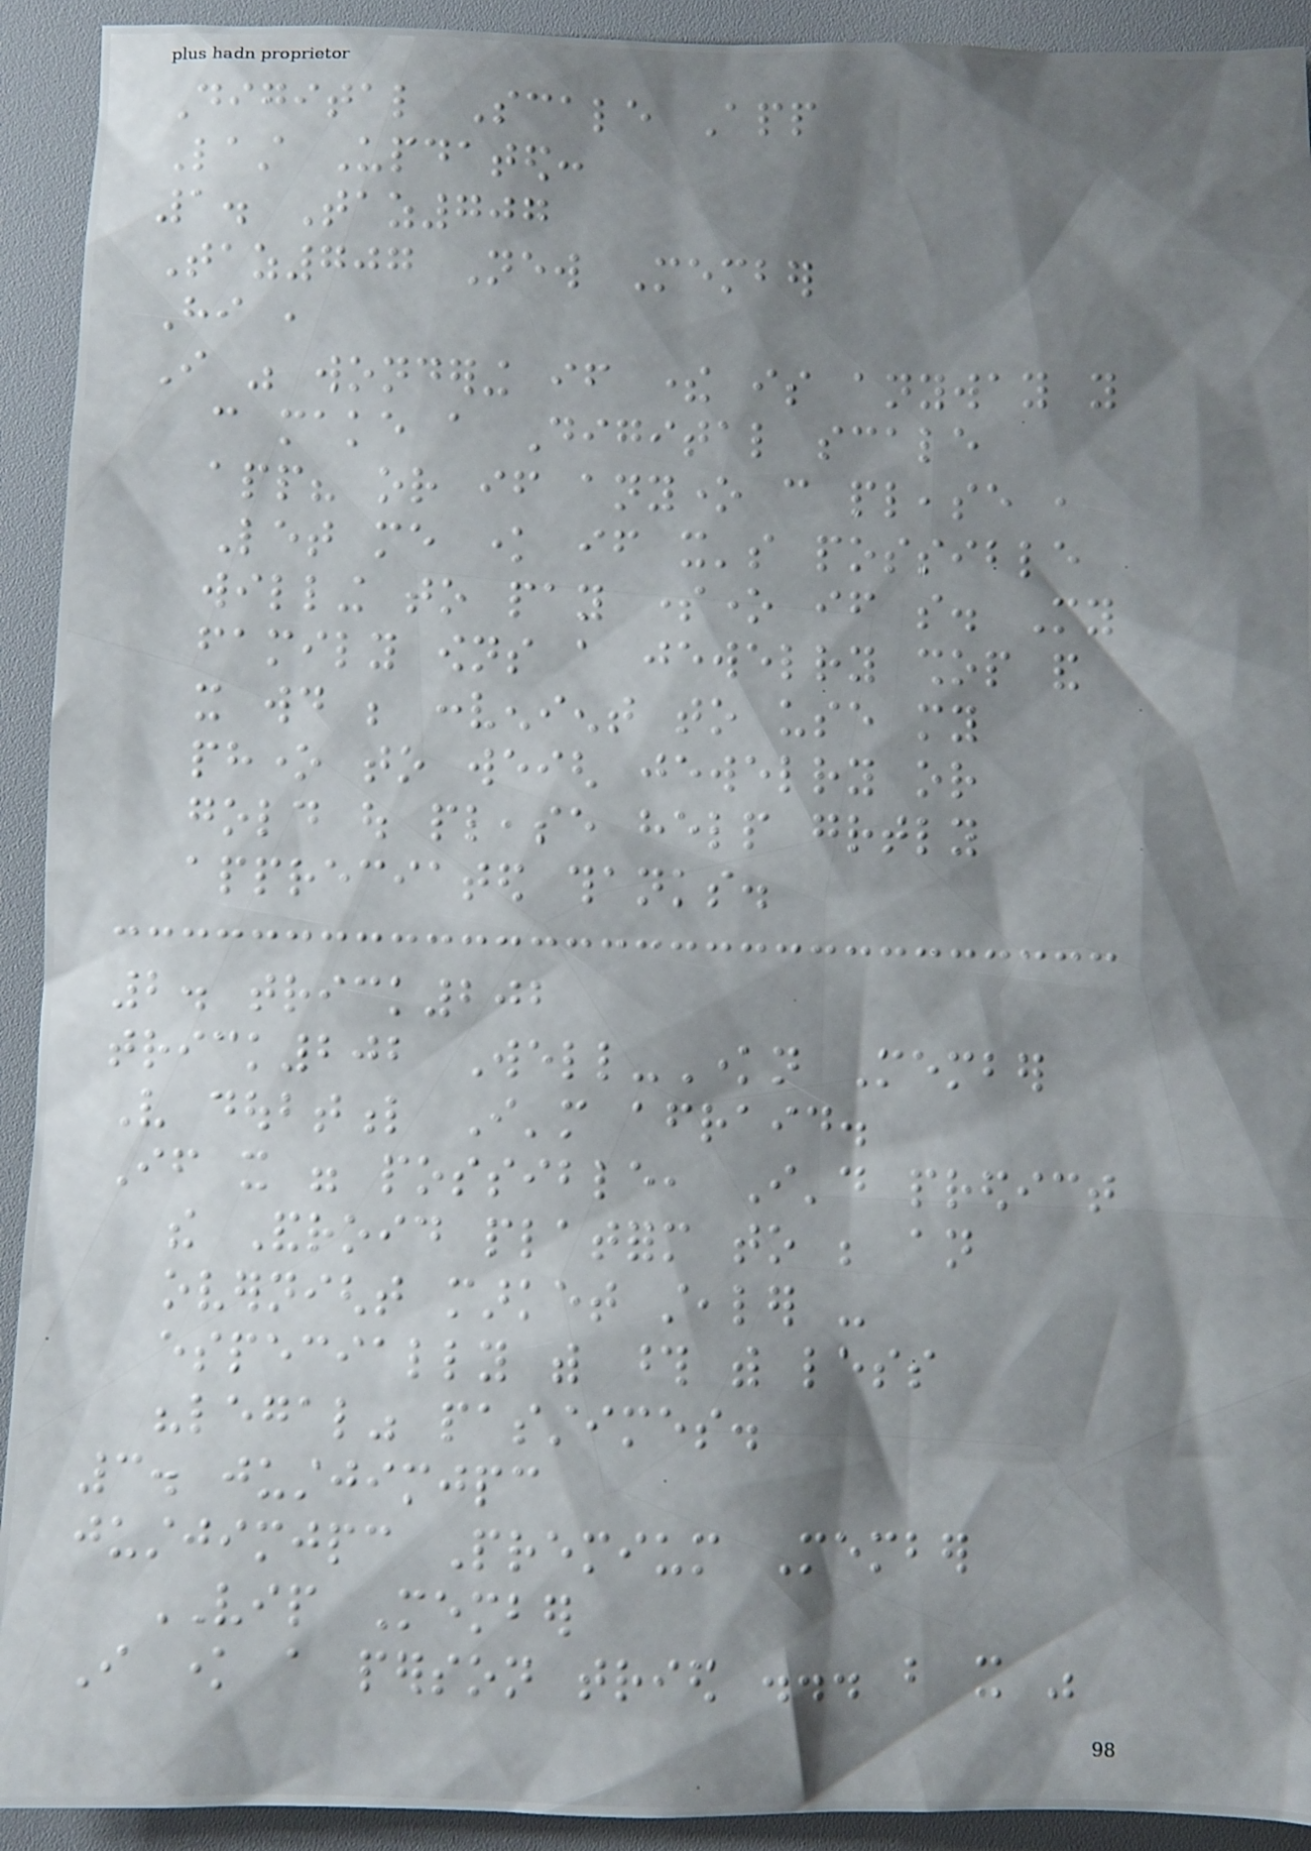Digital Scale App
Last Updated:
1. Taz707
Taz707 New Member
Hi ,
I was wondering if there is anyway you
can make a Digital scale
app? or if anyone can please ,
Let me know if it's possible
willing to pay someone if so. My
family owns a jewelry shop and
it would be convenient to use my
phone to weigh jewelry or
gold out please help greatly
appreciated thanks.
2. trick202
trick202 Well-Known Member
Very doubtful I'm afraid.
If it were possible, I'd predict
the Android platform to be an
overnight market stealer -
especially with those with less
"legal" passtimes.
3. justjimjpc
justjimjpc Premium Member
VIP Member
I know a person tried ... but it was
